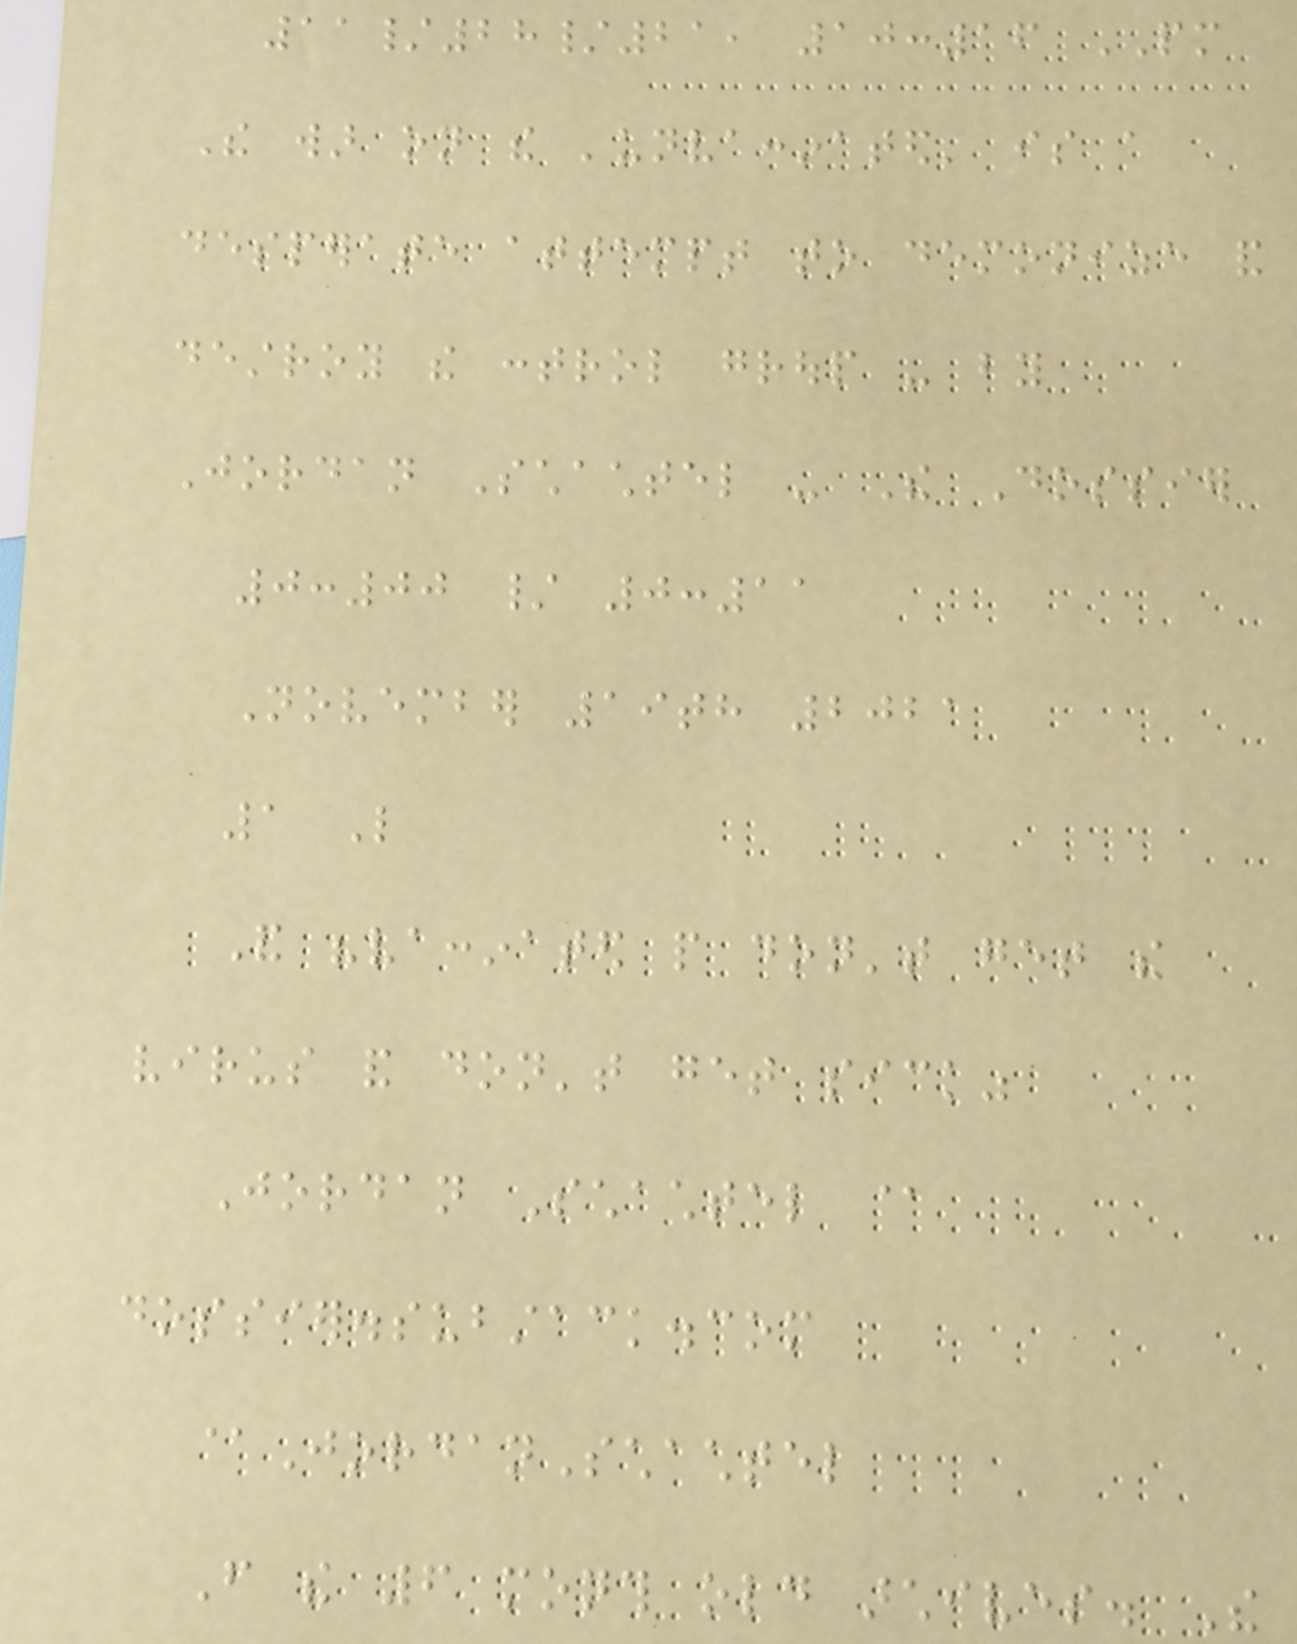11/28/21, 10:16 PM
The war on the 'unvaccinated' is a
desperate attempt to demonize and
destroy the control group - by
Jordan Schachtel - The Dossier
0:00 / 0:11
November 19th 2021
1 Like
And "vaccinated people don't get the
virus and don't get sick"
Jordan Schachtel @
dossier.substack.com
@JordanSchachtel
From the 6 month old archives. The
